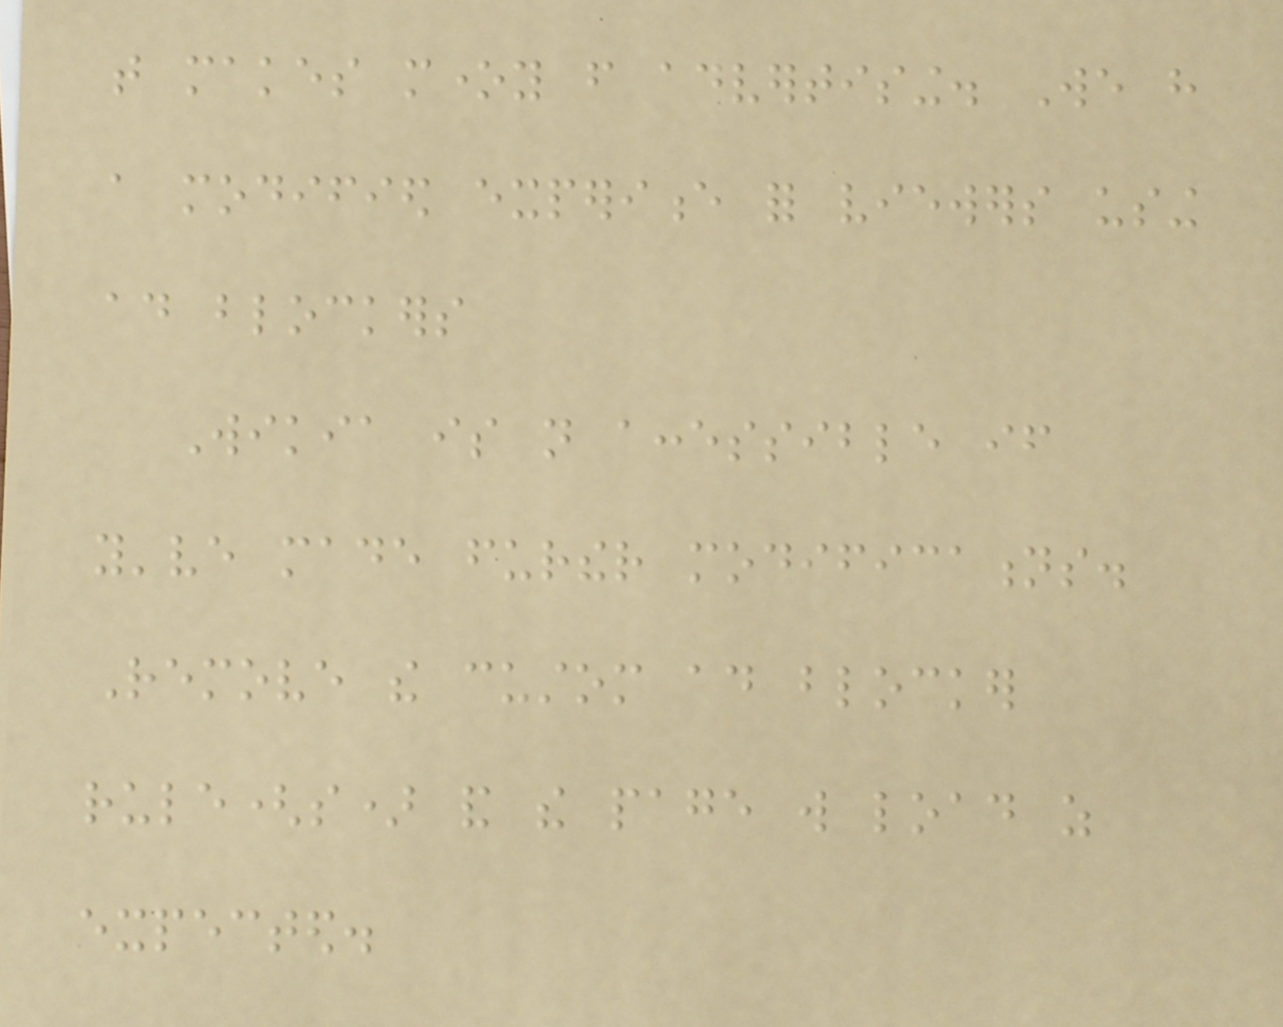that makes money from advertising. We have
a modified experience for viewers using
ad blockers
Wikia is not accessible if
you've made further modifications.
Remove the custom ad blocker
rule(s) and the page will load as
expected.
